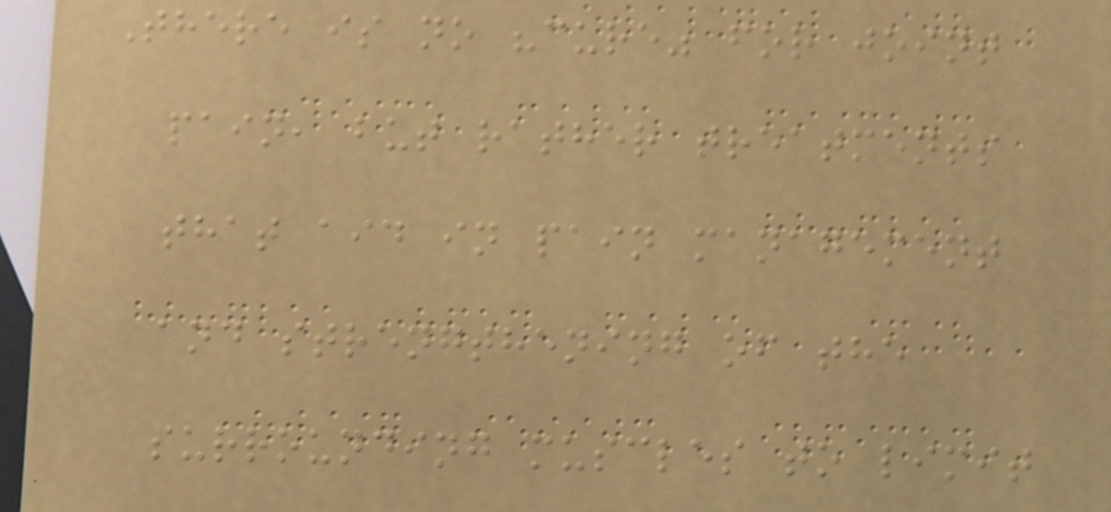There is no "cure" for joint
pain, but rather treatments
that aid in pain management
and strengthening of the
surrounding muscles to limit
